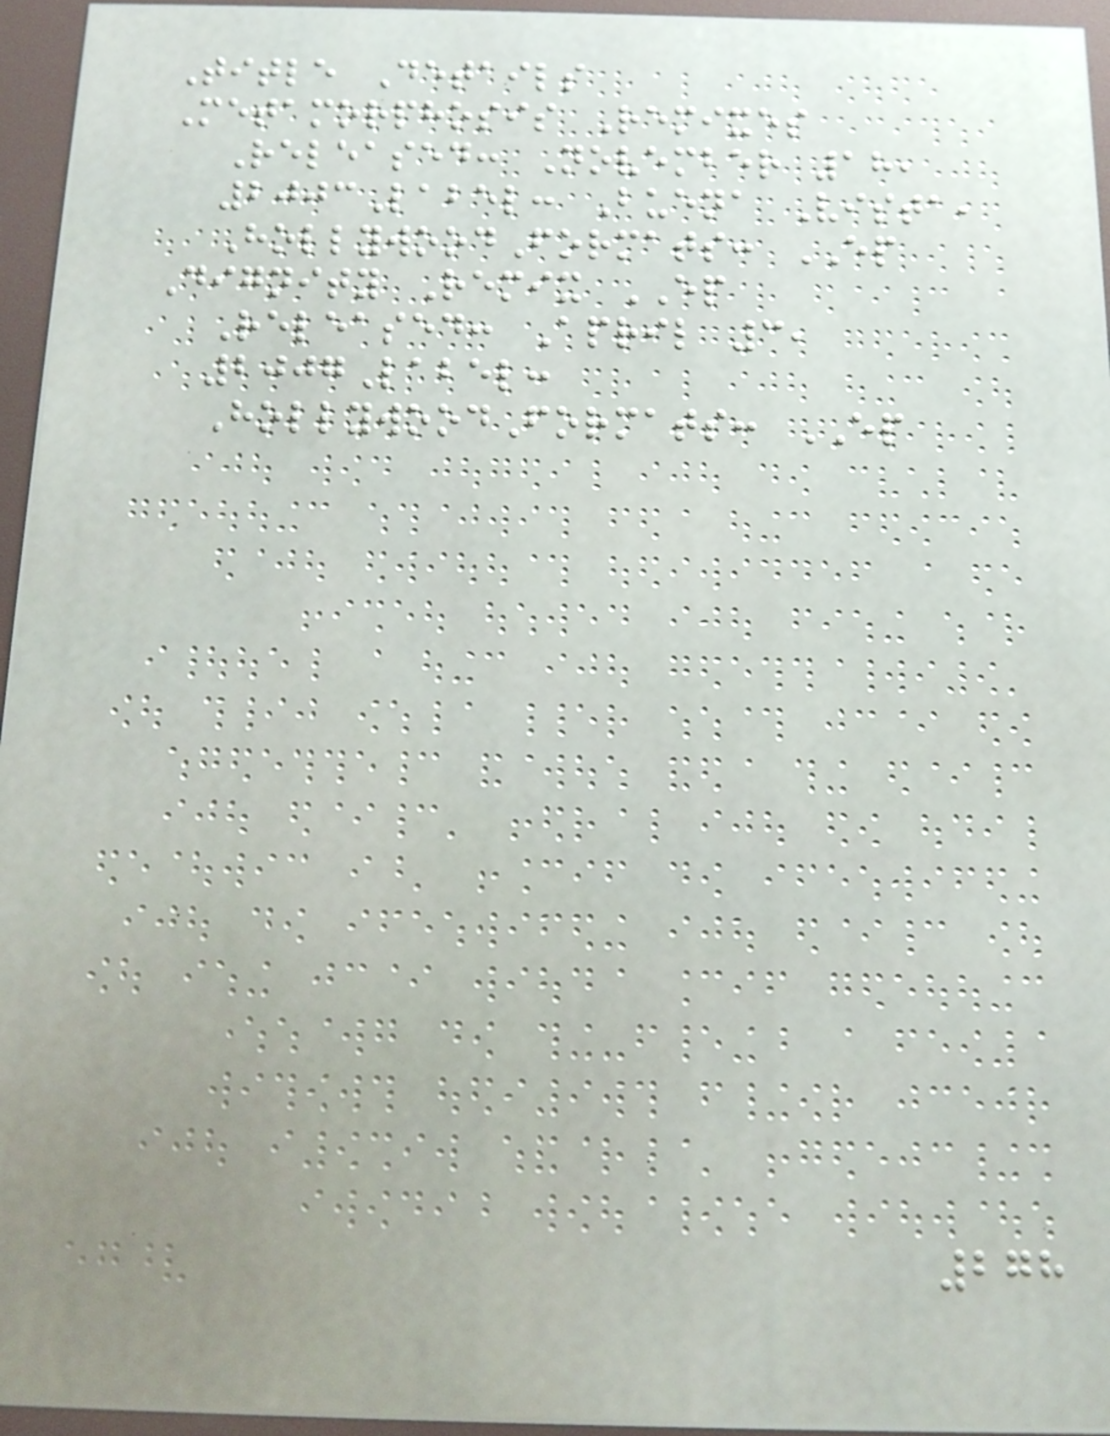Title Details
Metamorphosis Remixes
Released: November 18,
2003Label: Buena Vista,
HollywoodFormats: EP
Dignity Remix EP
Released: April 3,
2007Label:
HollywoodFormats: EP
278
